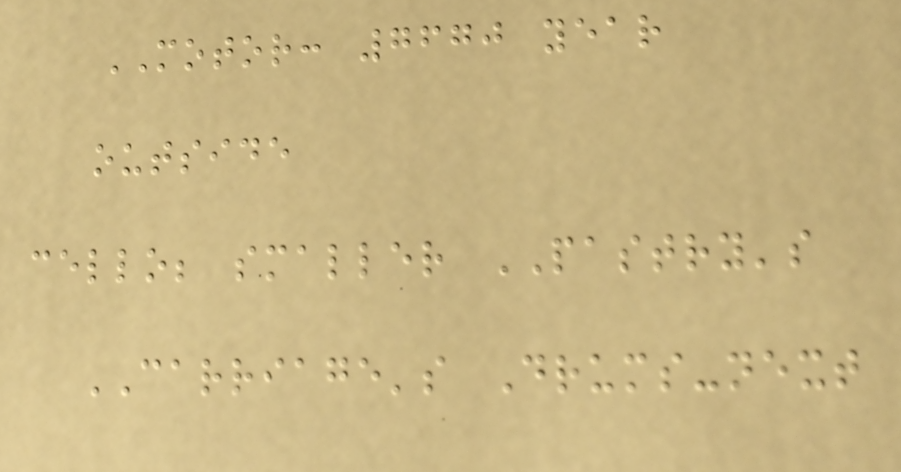MOTOR: 7670 year
outside
cello; smaller PASTRY's
CARRIAGE's Drums-next
